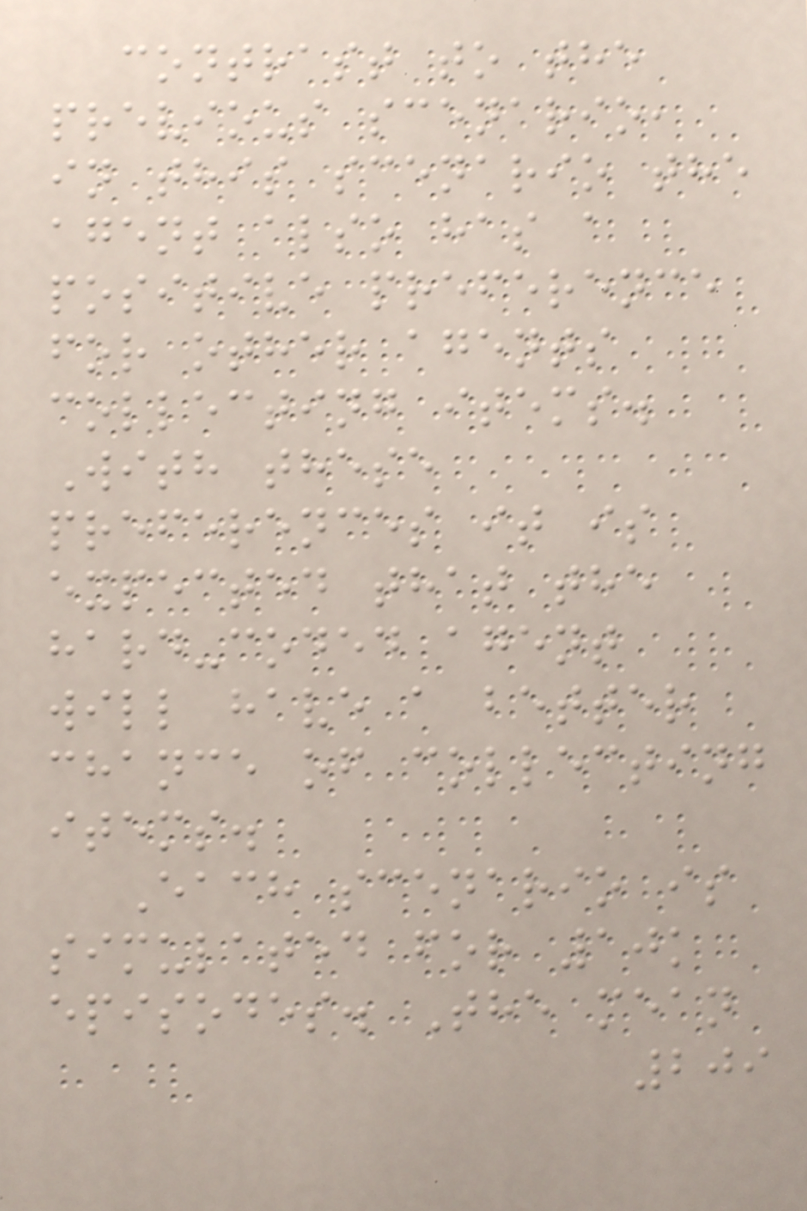contrast to the
previous scenario,
in this scenario the
agent also has a
positive preference
for other agents
collecting items.
With these
preferences it is
expected that the
hard-coded agent
will have a better
chance of collecting
items.
Each scenario is
simulated for 10k
episodes. The mean
209
